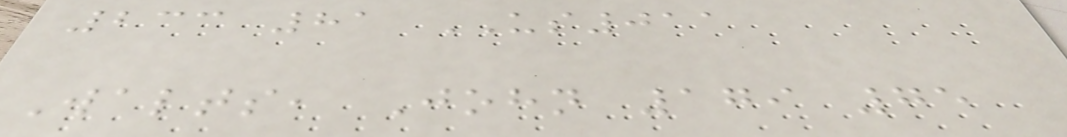233 81 US011
Walts, John 179 75
